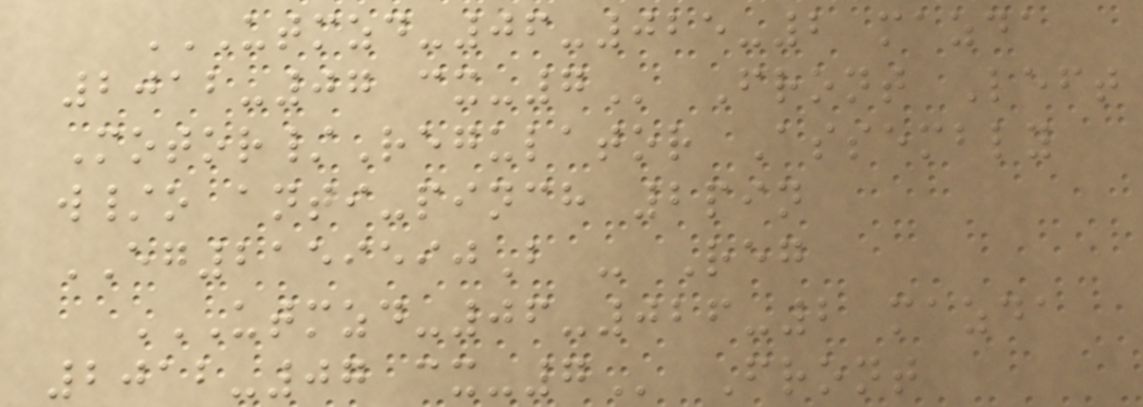UTMZD-06-025-2 MAZDA
2012-07 CX-7 Front Left
Motor/Regulator Assembly
w/o anti-pinch 2pin
EG2159590B - Reg
UTMZD-06-026-2 MAZDA
2012-07 CX-7 Front
